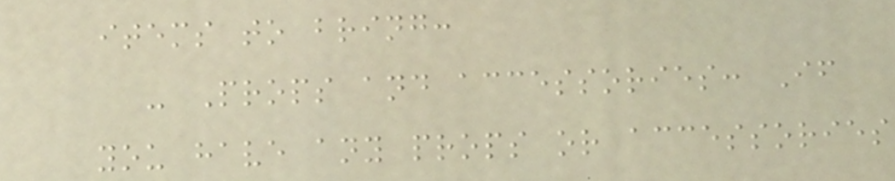items to bring:
- Props and accessories: If
you have any props or accessories
